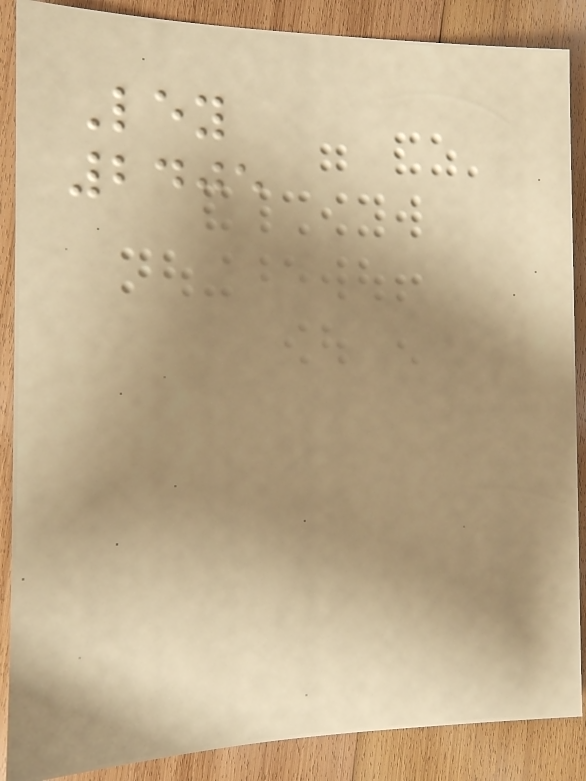Ley
2405
